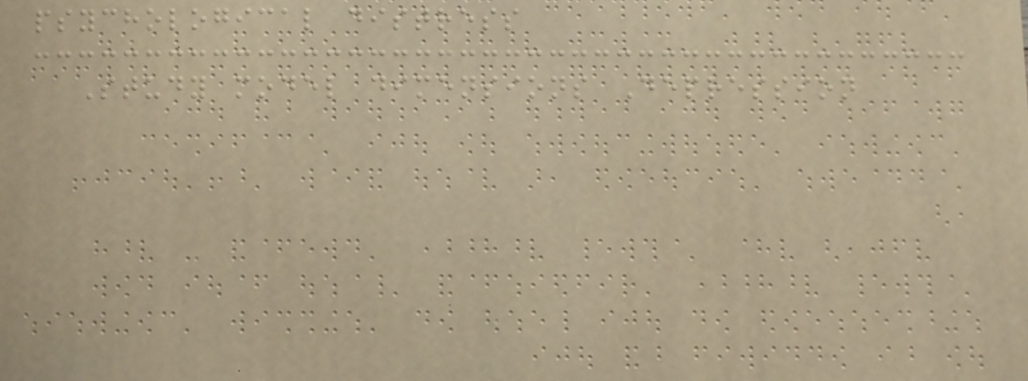psychological distress
Study model dimensions Depression
